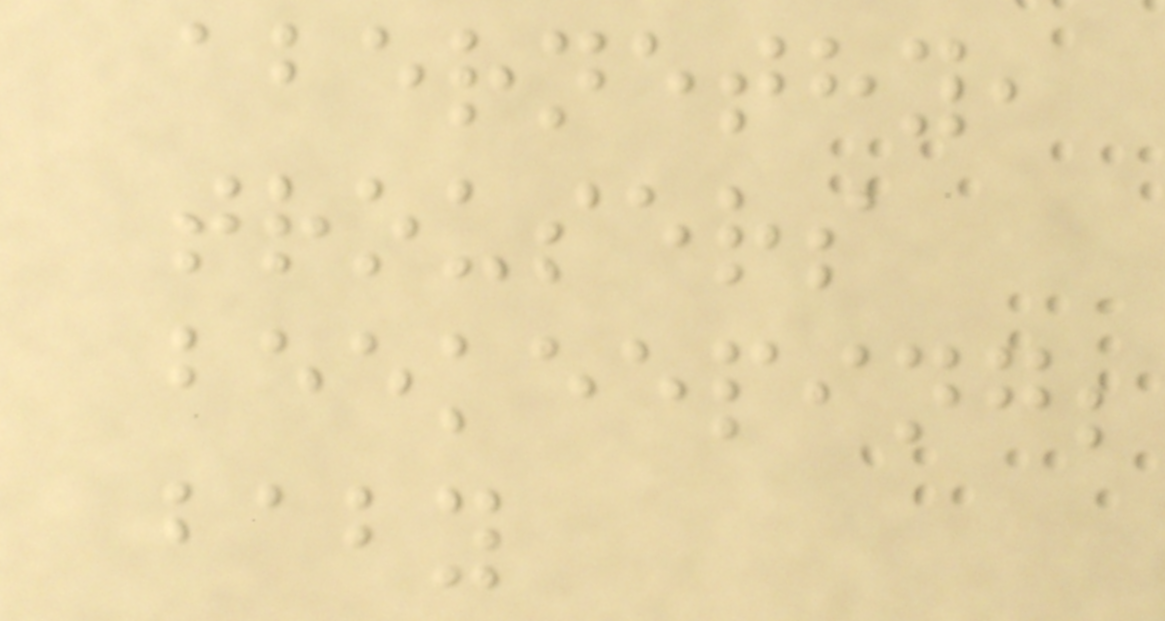abernethy,
trousers
beekeeping;
baby
